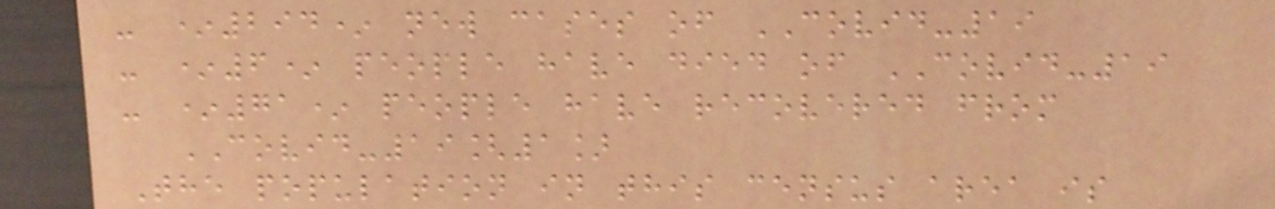- *294* new cases of COVID-19
- *6* people have died of COVID-19
- *71* people have recovered from
COVID-19[1]
The population in this census area is
